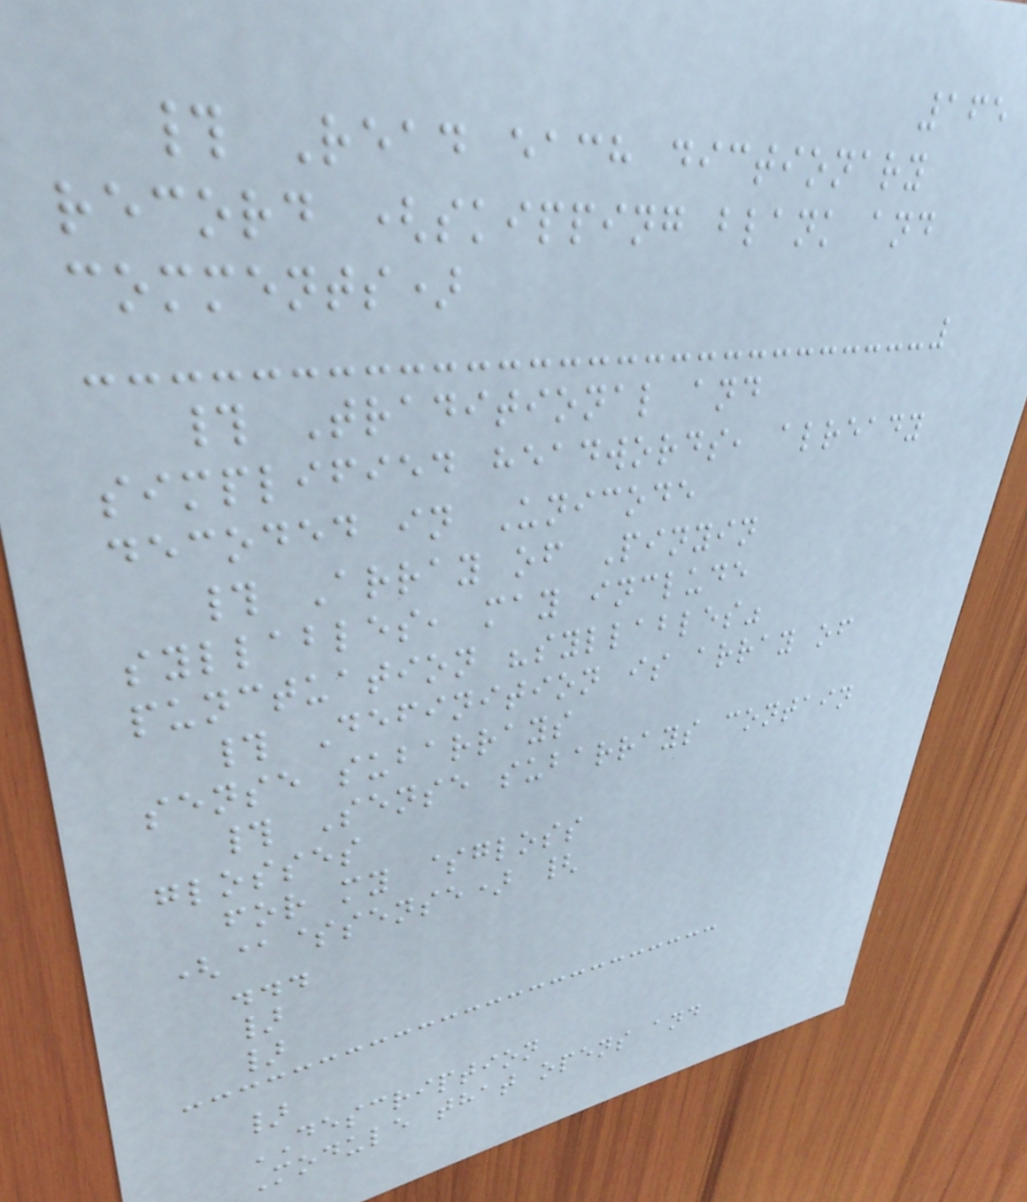165
# Read each dictionary
record (skipping blank and
comments)
# Traditional and
simplified headwords, already
decoded in Unicode
# Array of Pinyin
syllables, may include
punctuation "syllables"
# Definition is array of
sense subarrays
# Sense subarrays contain
glosses
for my $gloss
(@$sense) {
...
}
}
}
DESCRIPTION
Module that opens and
